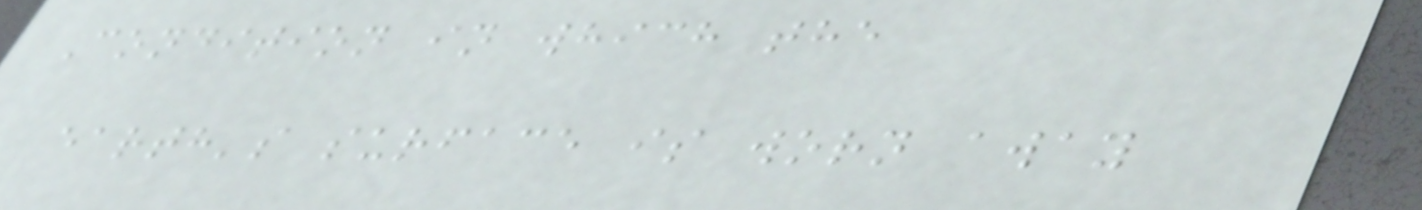Condition in which the
earth's surface is worn away
